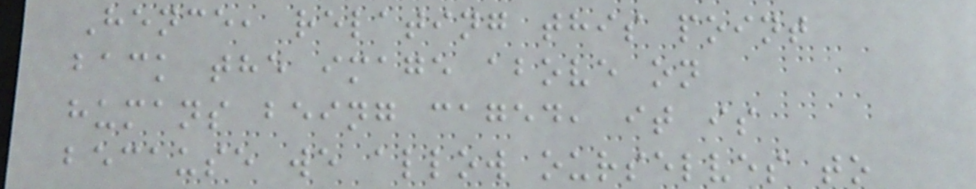Hence, relating this point
back the image above on
humans being caged, it is
because we allow ourselves to
